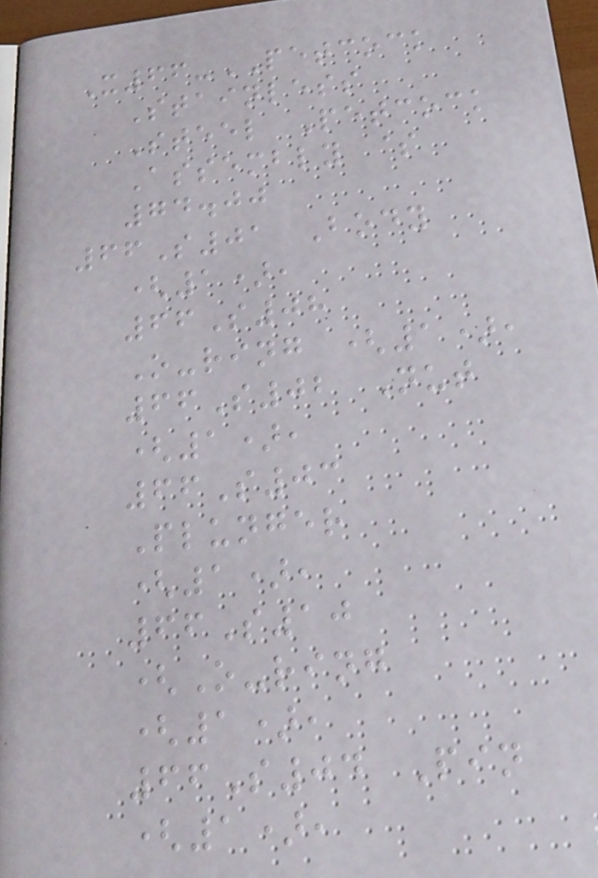X66-PETCOCK
Stainless
Steel Petcock
Assembly $
74.00
66S01 Body
(1),
66S08
O-ring (1),
66S02 Nut
(1),
66S03
Plunger
(1),
66S10
(O-ring
(1),
66S04 Pin
(1),
